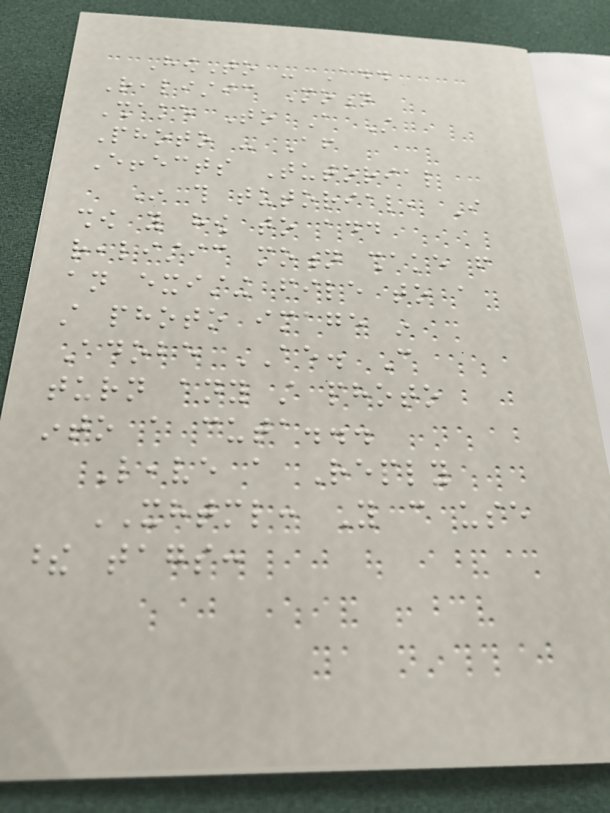HowTo - Add
Realistic Motion
Shake To A Still
Photo - After
Effects Tutorial
In this tutorial, I
show you how to add
realistic motion shake from
an existing file to a
still photo image in
Adobe AE. Can
turn any still photo
into a cuta...
Leave a Reply
XHTML: You can use
these tags:
